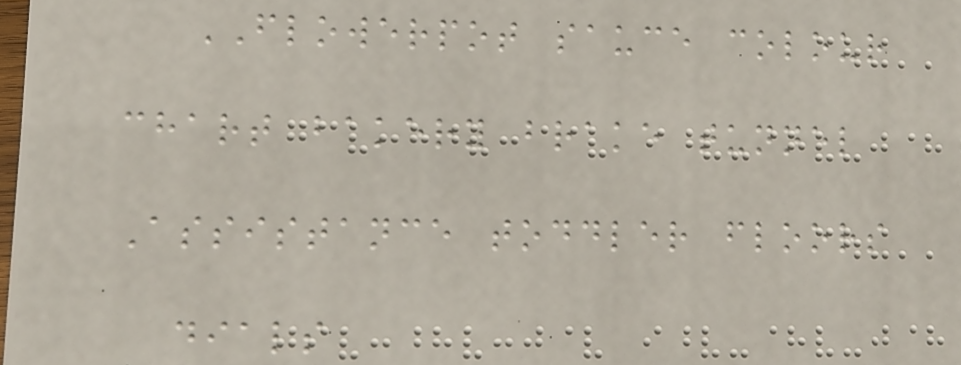FLOWERPOT sauce colour
chart bakery brake tunnel
Assistance toddler floors
dials
